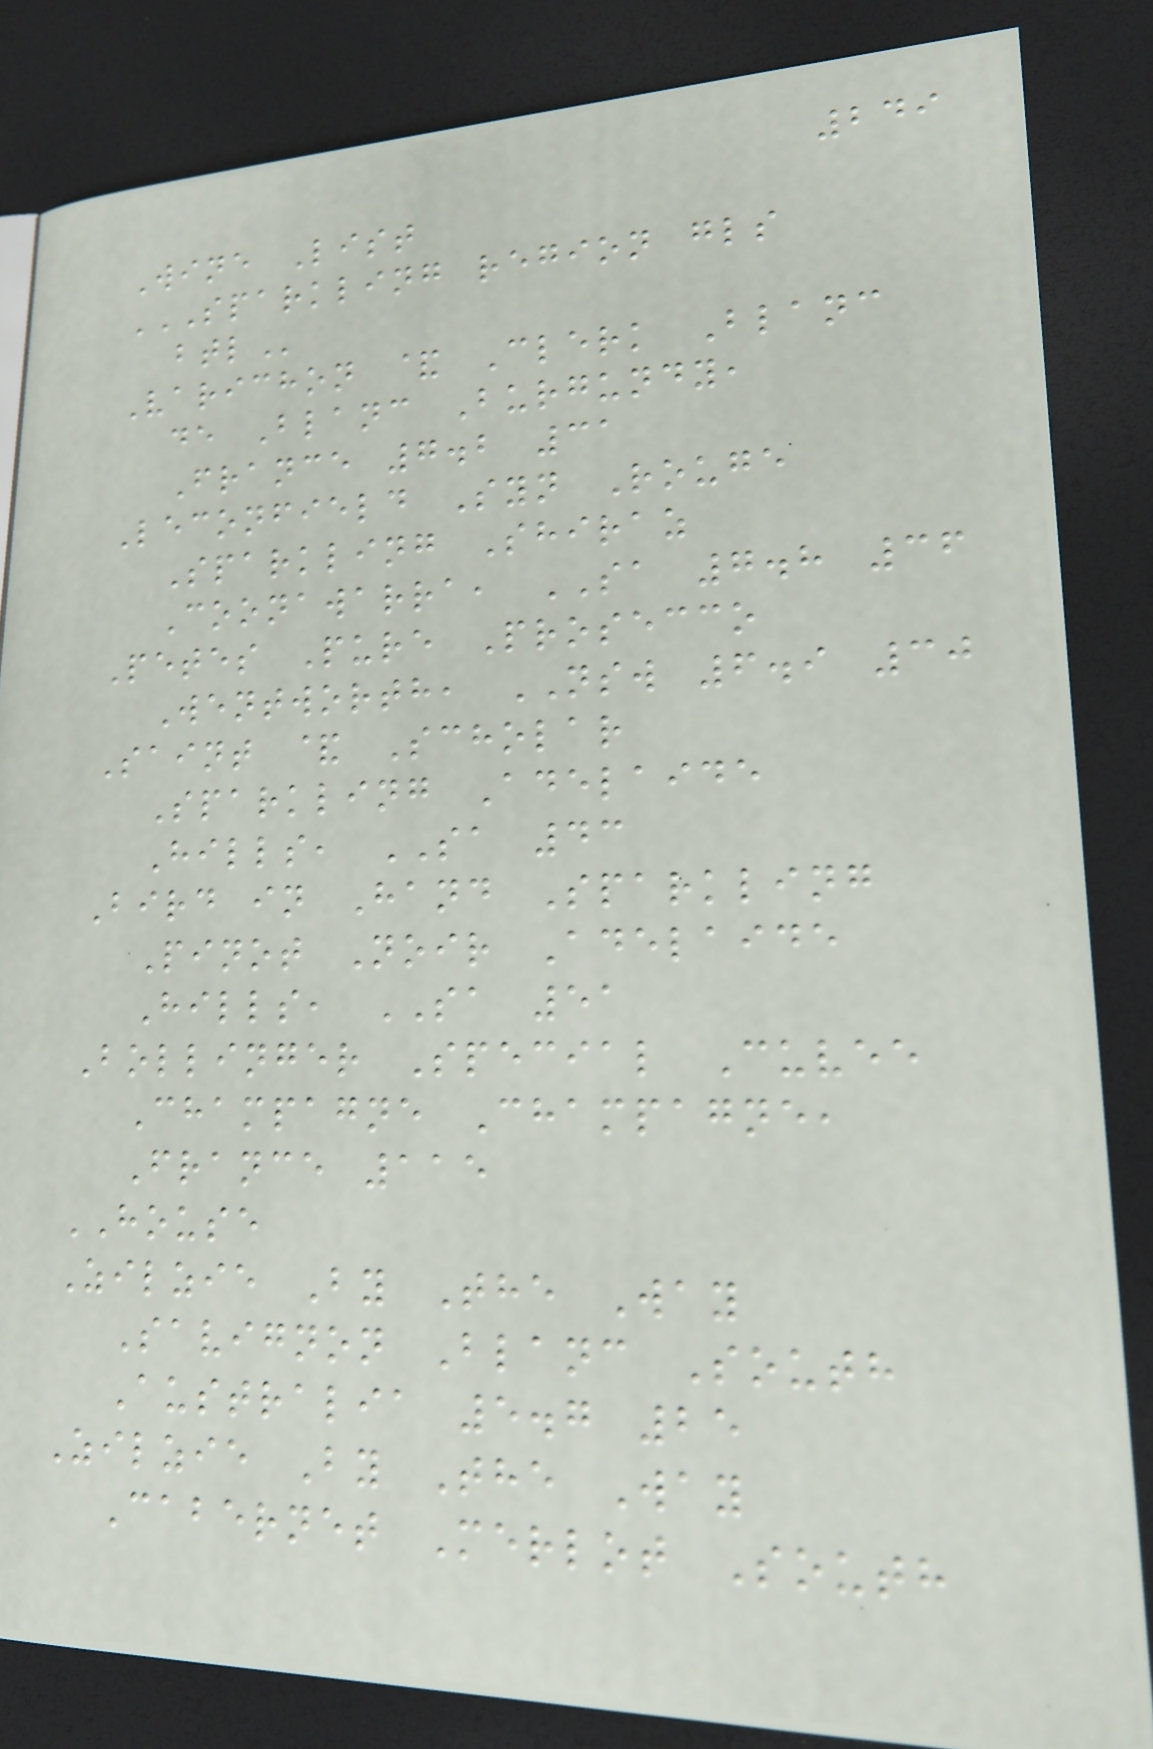249
Wine List
SPARKLING REGION GLS
BTL
Varichon & Clerk Blanc
de Blanc Burgundy,
France 7.2 31
Leconfield Syn Rouge
Sparkling Shiraz
Coonawarra, SA 7.8 36
Petes Pure Prosecco
Wentworth, NSW 6.9 30
Saint & Scholar
Sparkling Adelaide
Hills, SA 43
Bird in Hand Sparkling
Pinot Noir Adelaide
Hills, SA 51
Bollinger Special Cuvee
Champagne Champagne,
France 115
HOUSE
Zilzie By The Way
Savignon Blanc South
Australia 5.7 25
Zilzie By The Way
Cabernet Merlot South
